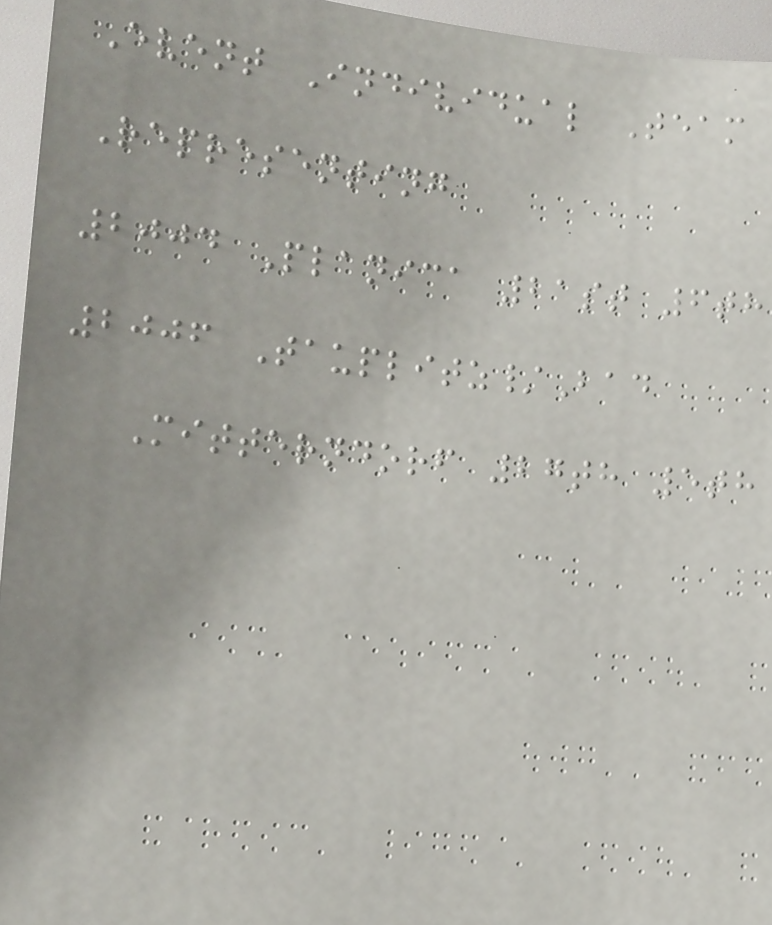Event Individual Team
Representing
2004 Planica 21st 6th
2006 Tauplitz/Bad
Mitterndorf 27th 5th
